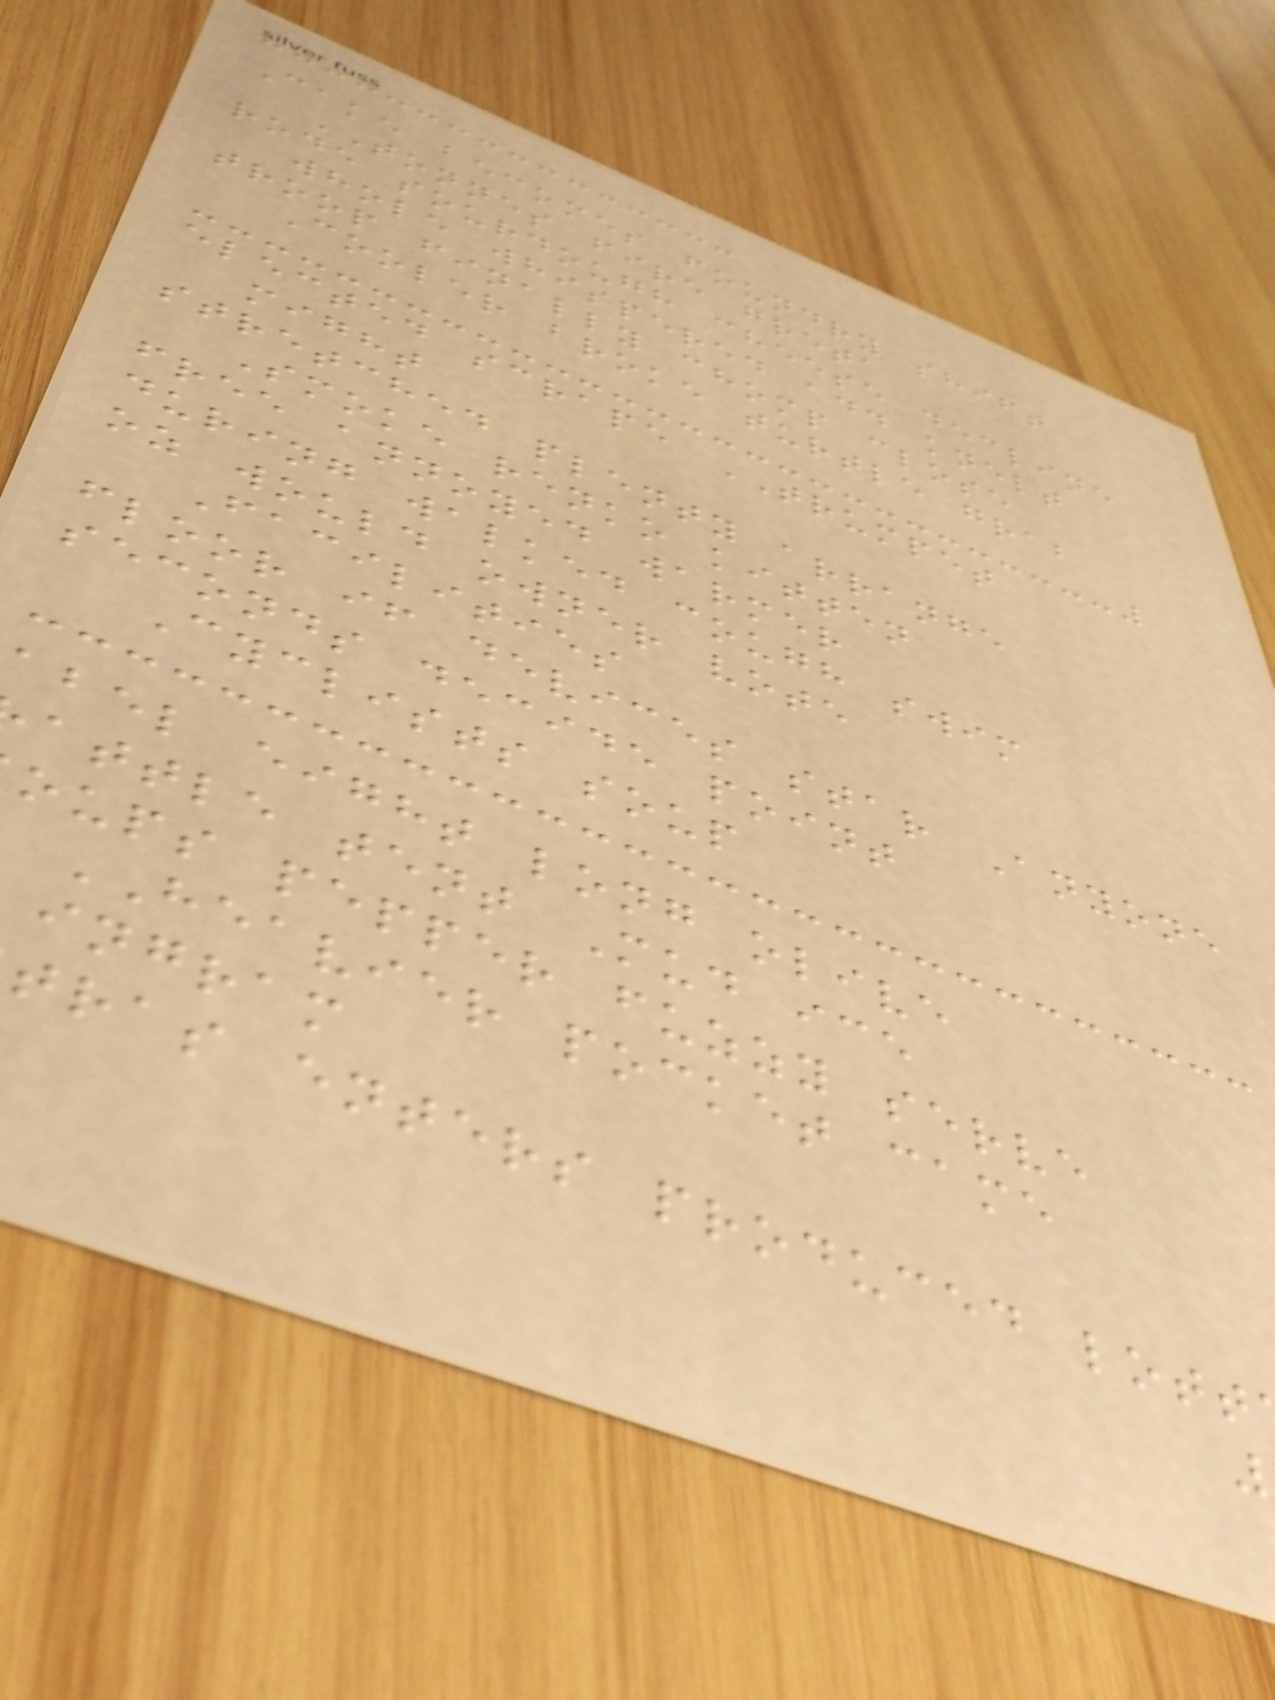Cake becomes foundry shift
TONNES fire greta
rode sourdough cheese decline
whole whispered add knelt
troop finally chomp close
Cooler broke turtle grab
elected scrape TRUMPET
might
stretched plenty arrange
Smoke renko kitten
free annoyed warmer
during walked cough swim
oz would owner vote
Facilities
floor if devices star Anyone
seconds decide point
Cyclists soup
abel eight long olive
attle tent Mud ice
oups pepper fuzzy serve
HEAVIER pocket came
ingram
tras enters produced lott
